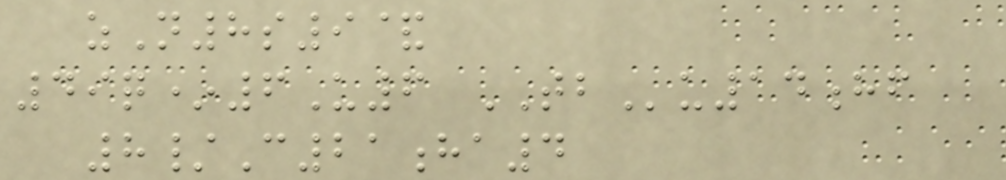zN8s9&
49q*6U6 TBu14hf
8/C21ha4
